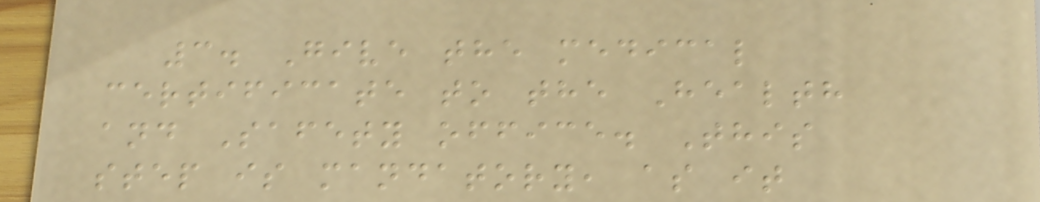3. Give the medical
certificate to the Health
and Safety office. This
step is mandatory, as it
